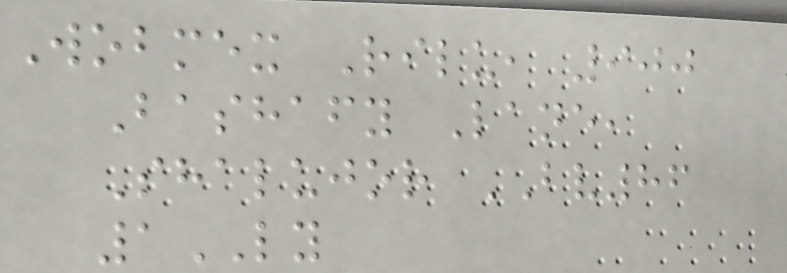Wobmex Rilu, 900
Bashafy Lane,
Shalujor BV86
1LY
